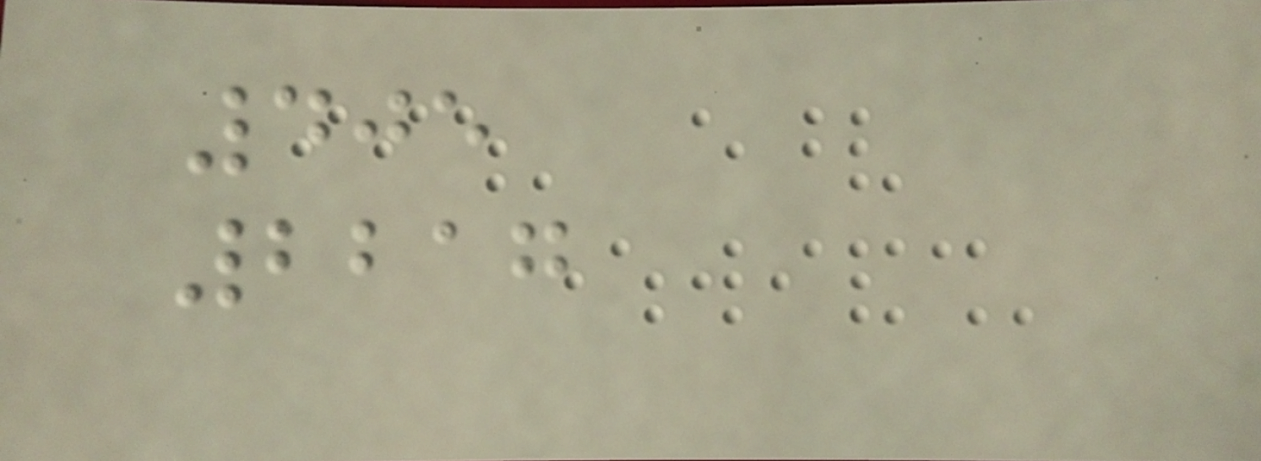405
2217
